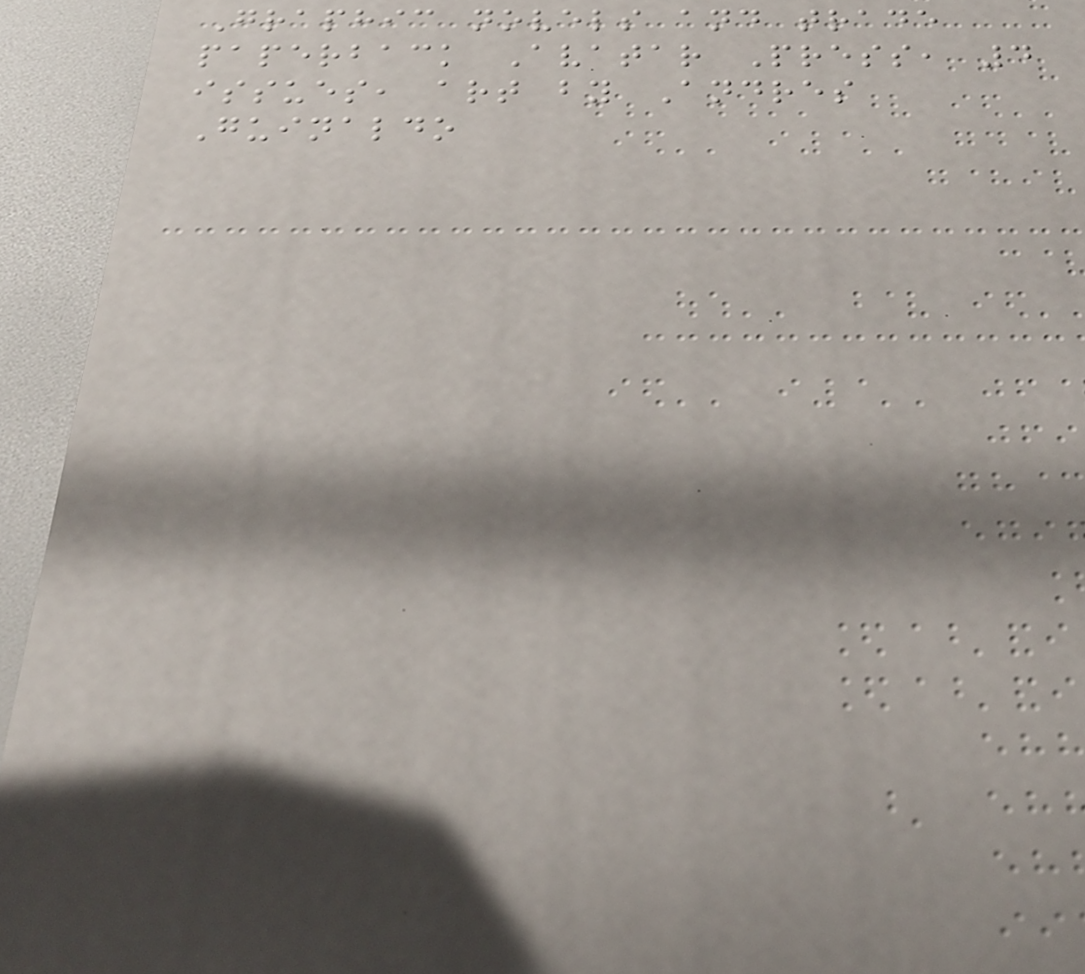Graphic novels and trade
paperback Avatar Press, 4
issues, art by Andres
Guinaldo
